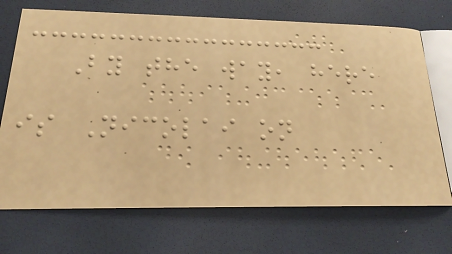By the way, here
is Nicolai on
